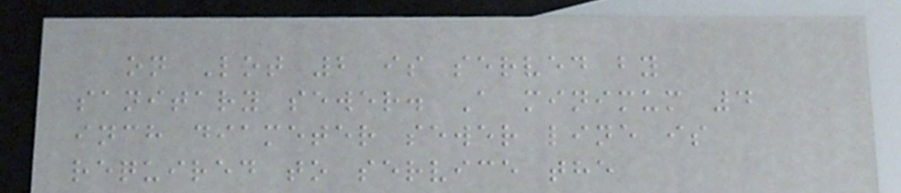on Lot 2 is served by
sanitary sewer. A minimum 4
inch diameter sewer line is
required to service the
